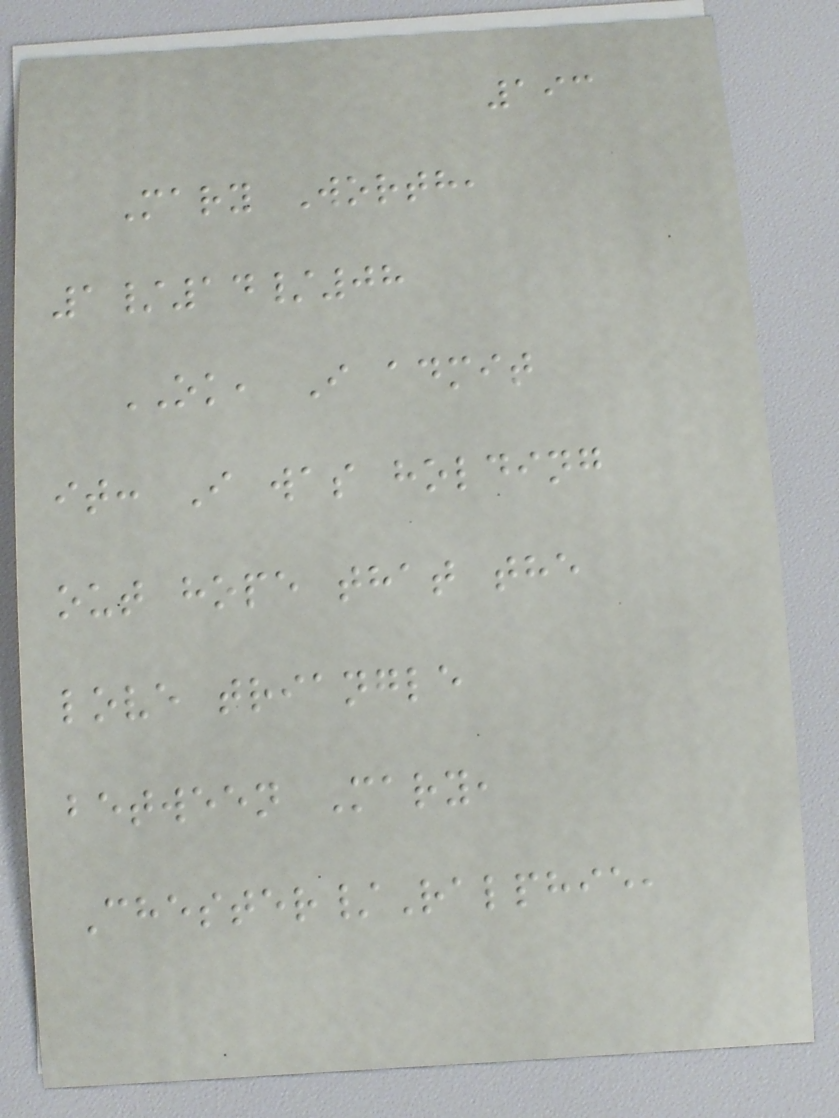193
Mary Worth,
1/14/08
OK, I admit
it: I was holding
out hope that the
love triangle
between Mary,
Chester/Ralphie,
